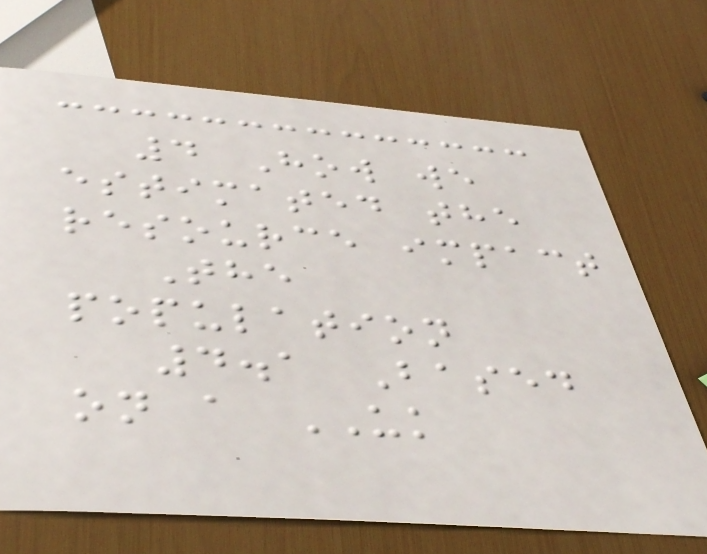4 How we
estimated the
resource impact
The
population
4.1 Based
on a UK
